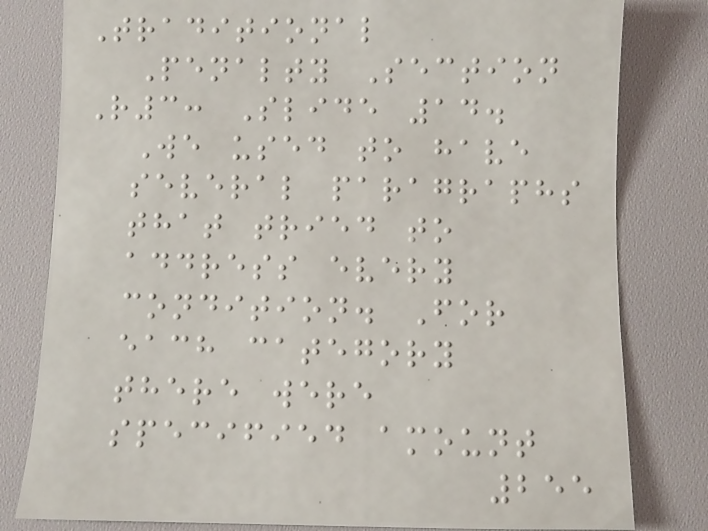Traditional
Penalty Section
R3: Slide 14.
We used to have
several paragraphs
that tried to
address every
condition. For
each category
there were
specified amount
255
